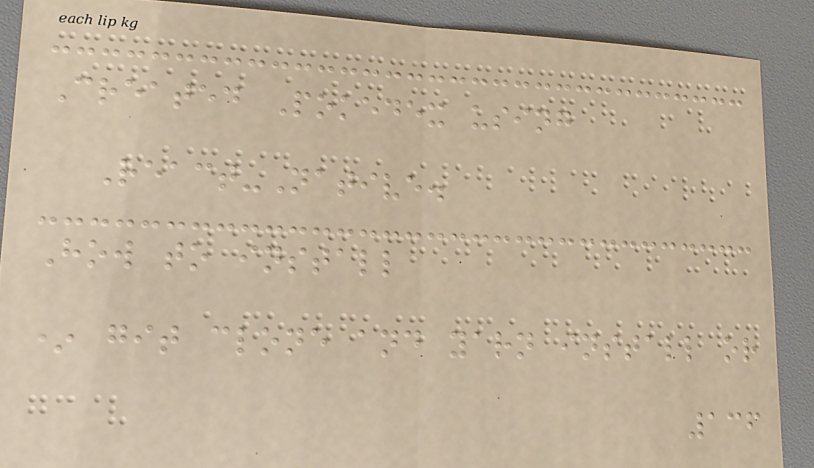Created Pokedex using
React-Native.
How to install
* git clone and yarn install or
136
